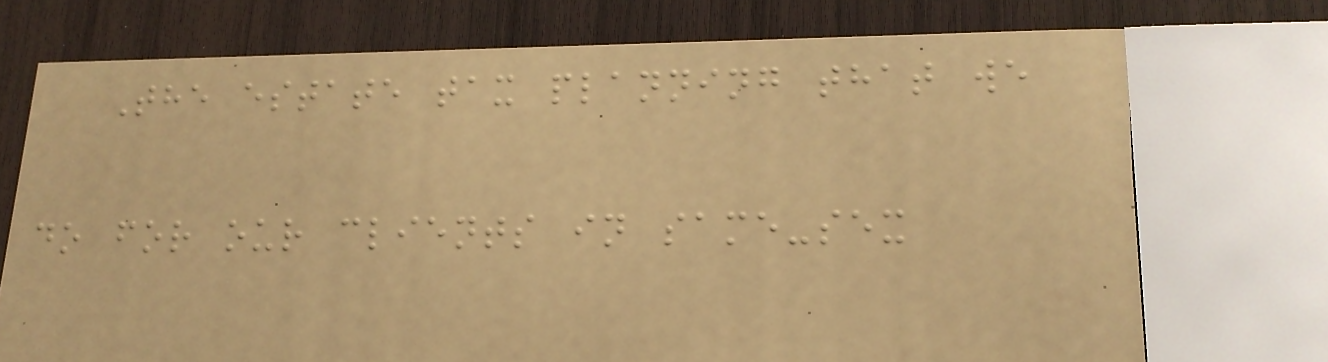The estate tax planning that we
do for our clients in same-sex
